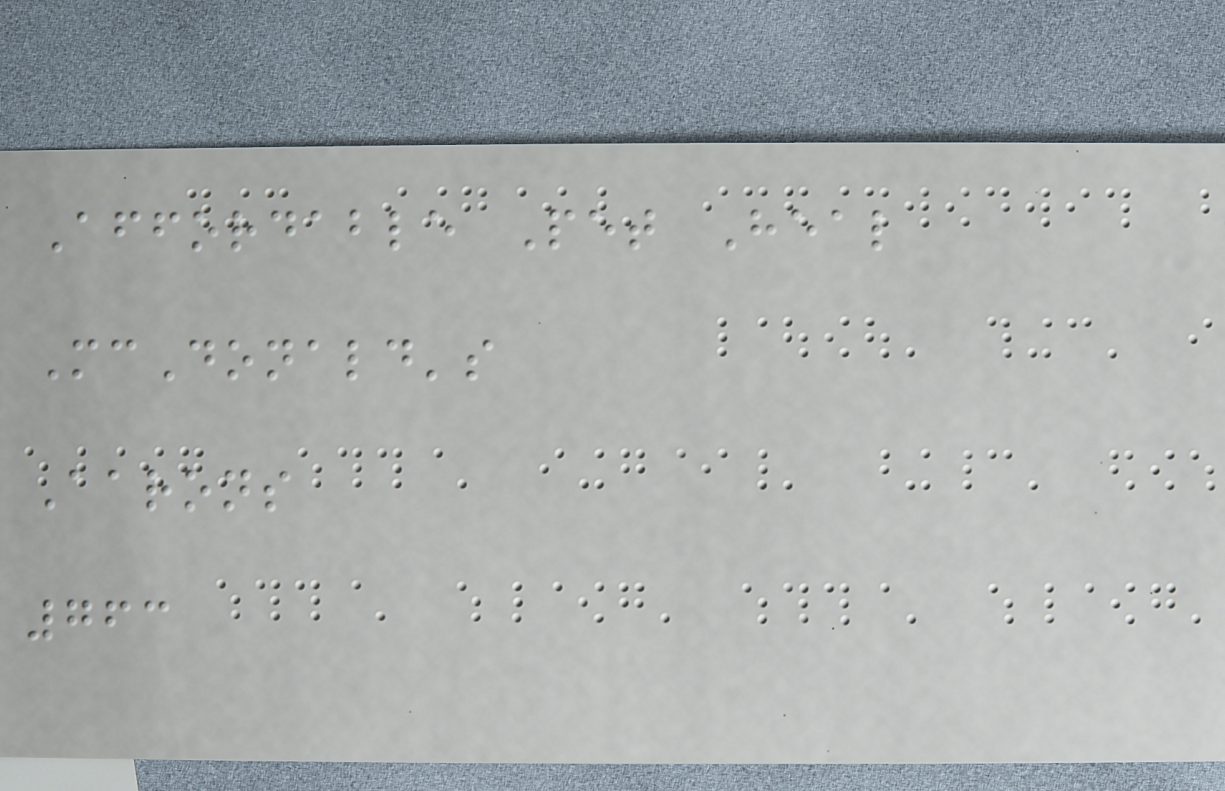Affordable Pet Heal
McDonald's
Aarons
763
